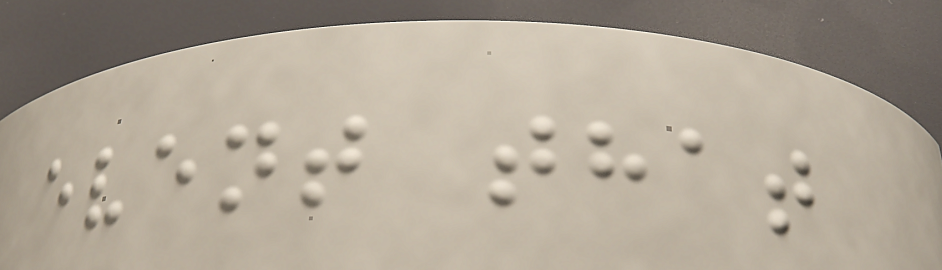event that
